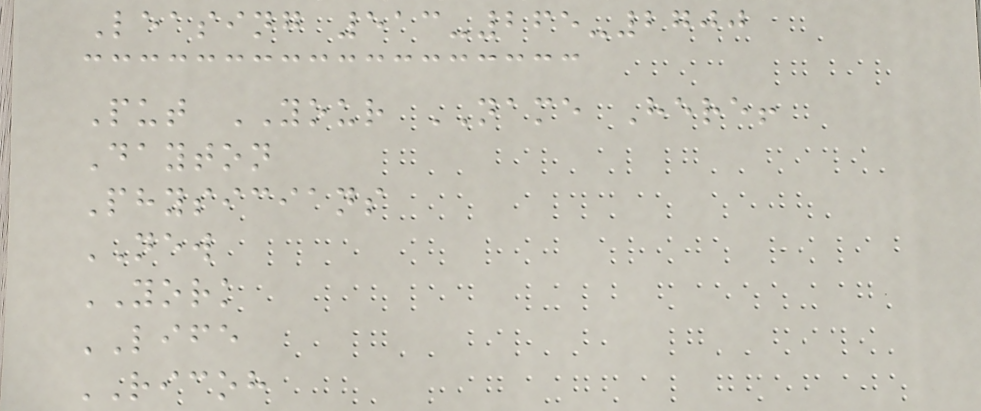Leasing 513-265-2700
Put YOUR NAME Here!
Dayton
Physicians
NEW
YORK
LIFE
RICOH
